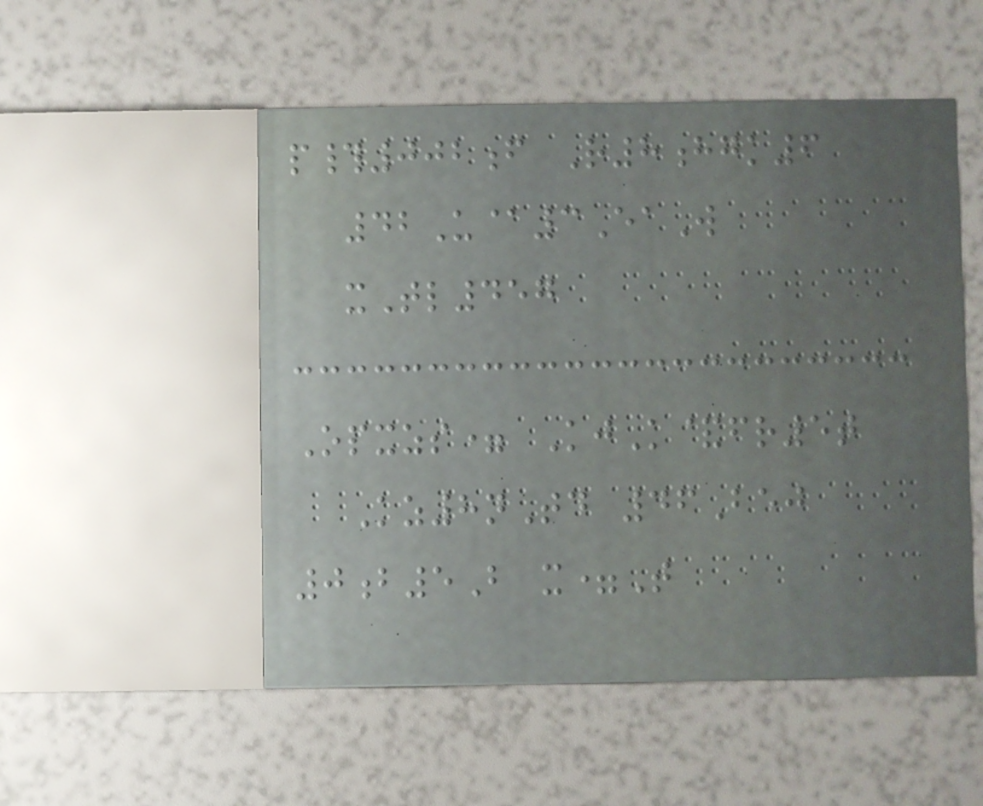p#002f R8hgk6
42U@3EaW
xTl457
Opxzs= KjK&fr5t
Kz8nTd 46Bej
0b5B x=T
